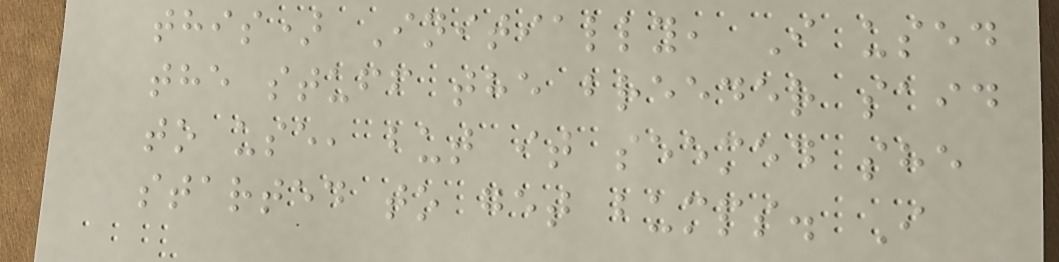this) Initially, I used
the stuff the breeder said
to use, but it seemed she
started to get bumps. I
